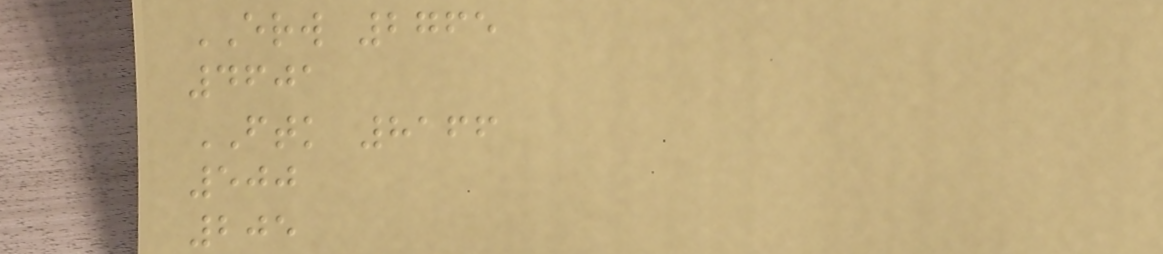ERW 2765
4601
FTK 8166
500
205
